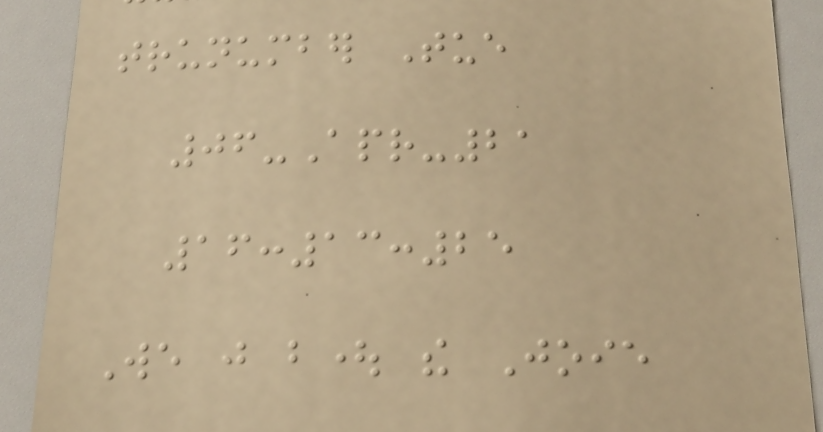trunumber Tue
06-Apr-21
16:13:25
We just bought the Joie
